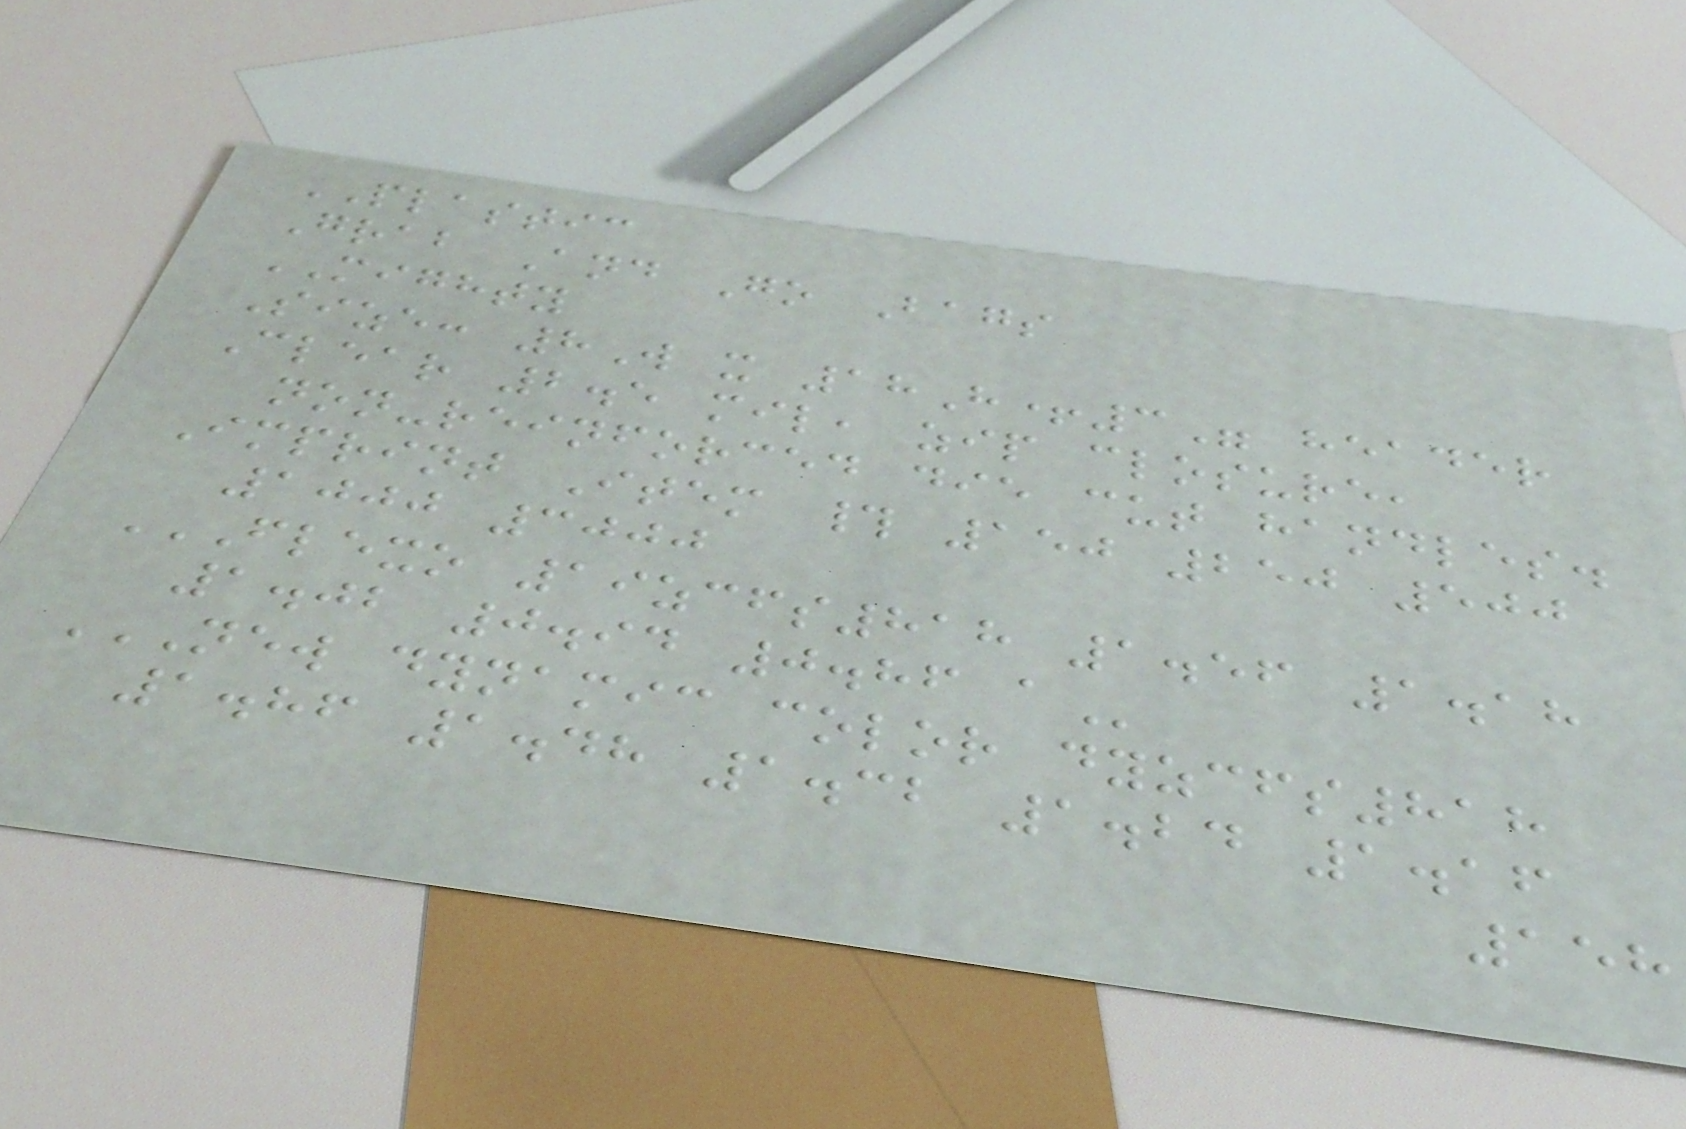PLASTIC
Grab And Go Bags
MIGHTY
Size: 8W x 18H+3" header
Clear 2.5 mil, zip closure,
non-reinforced die cut handles.
Imprint Item # 150 250 500
1000 3000
FLEXO 19ZCFS818 1.56 1.18
1.02 0.94 0.86 A
NEW DYNAMIC COLOR DYZCFS818
1.86 1.48 1.32 1.24 1.16
158
